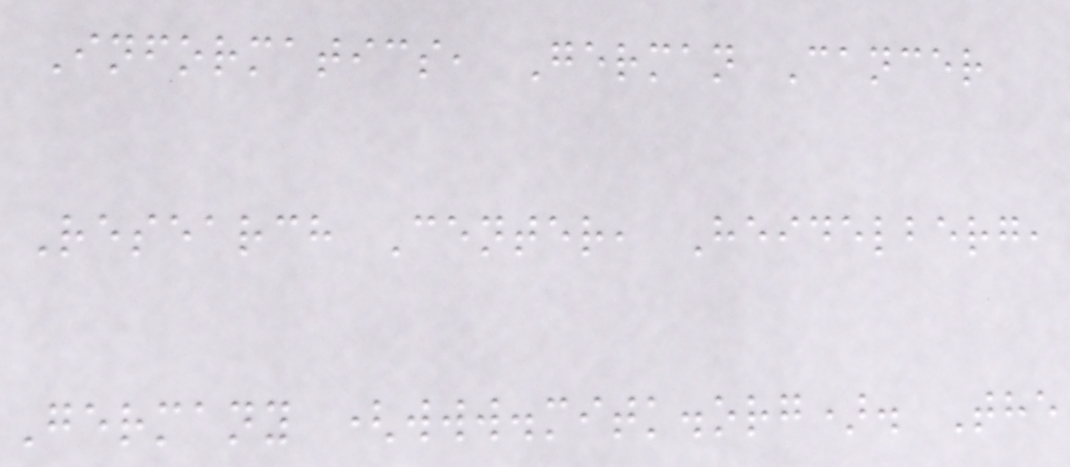Informatics, German Cancer
Research Center, Heidelberg,
Germany (www.mitk.org). The
